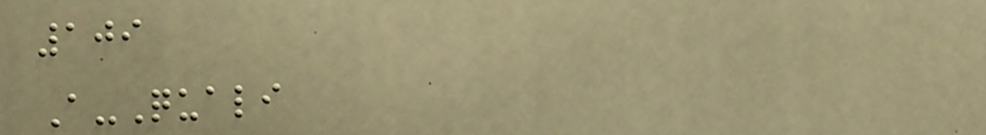109
A-Quali
